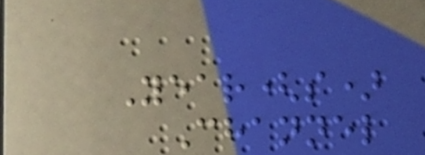Year(s)
Channel
